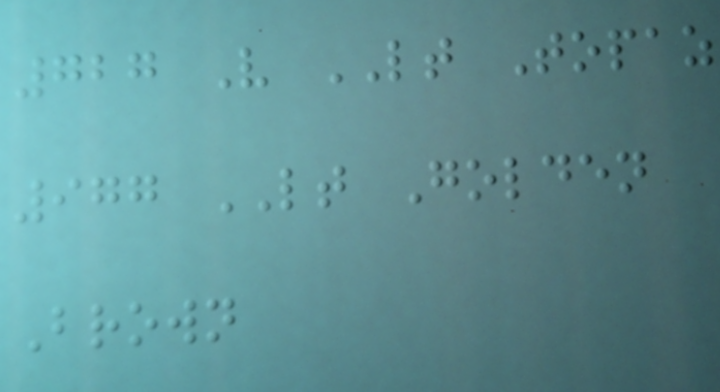727 V LT Topaz
977 LT Golden
Brown
